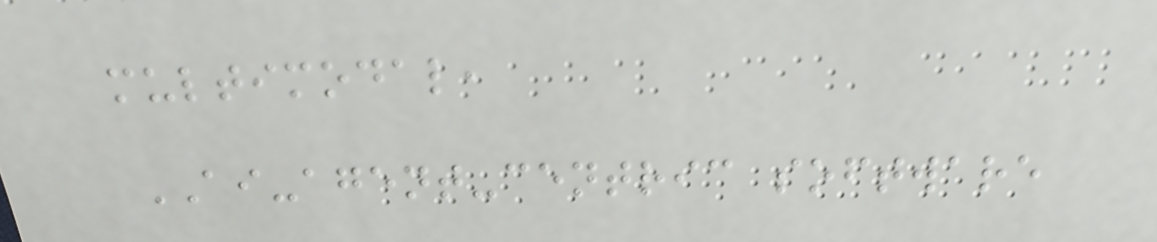multimodal,
AI-agent-centric software
